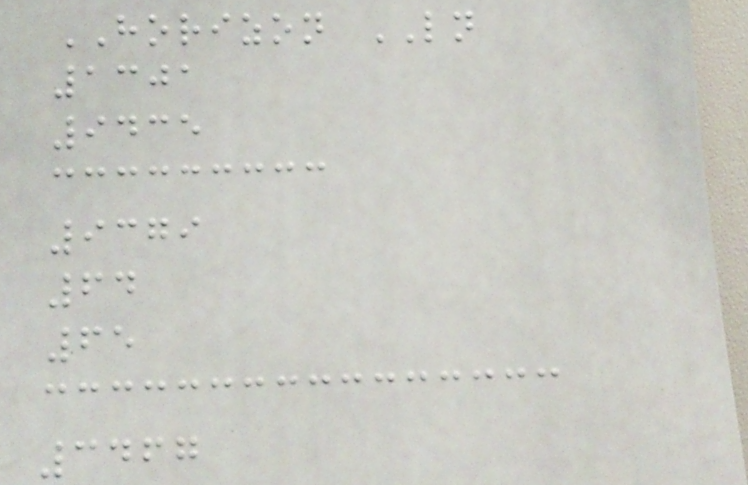HORIZON LN
1301
9435
9379
64
65
3467
